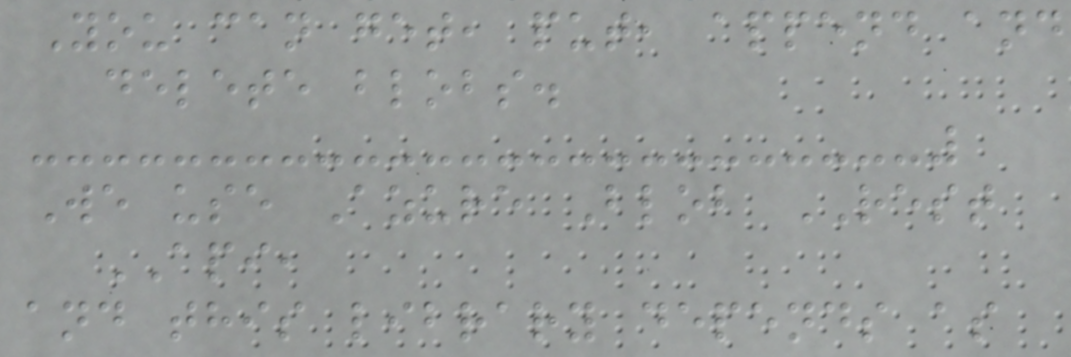You can get, put, append and
delete blobs.
We use Azure Blob REST
API,
and this library depends as
